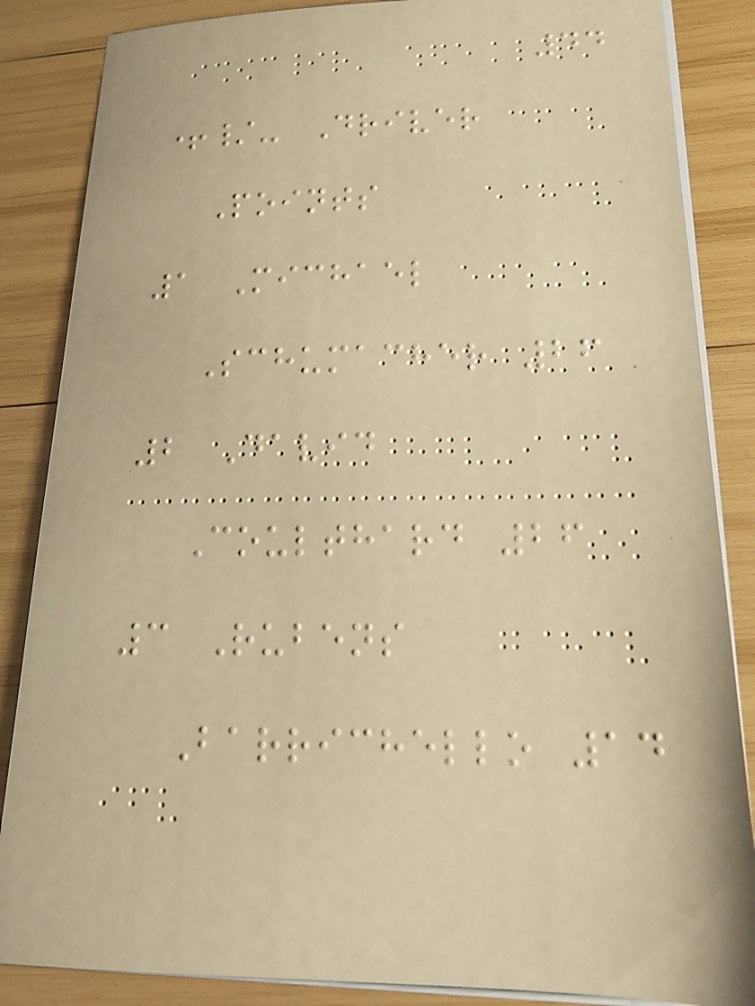44
+/- Driver
Points
1 Michael
Schumacher 26
2 David
Coulthard 26
3 Rubens
Barrichello 14
